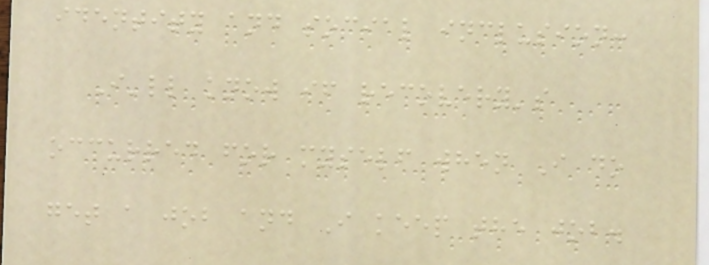identity and social inclusion:
I'll know if recovery's
occurred for myself when I do
get a job and I keep the job.
